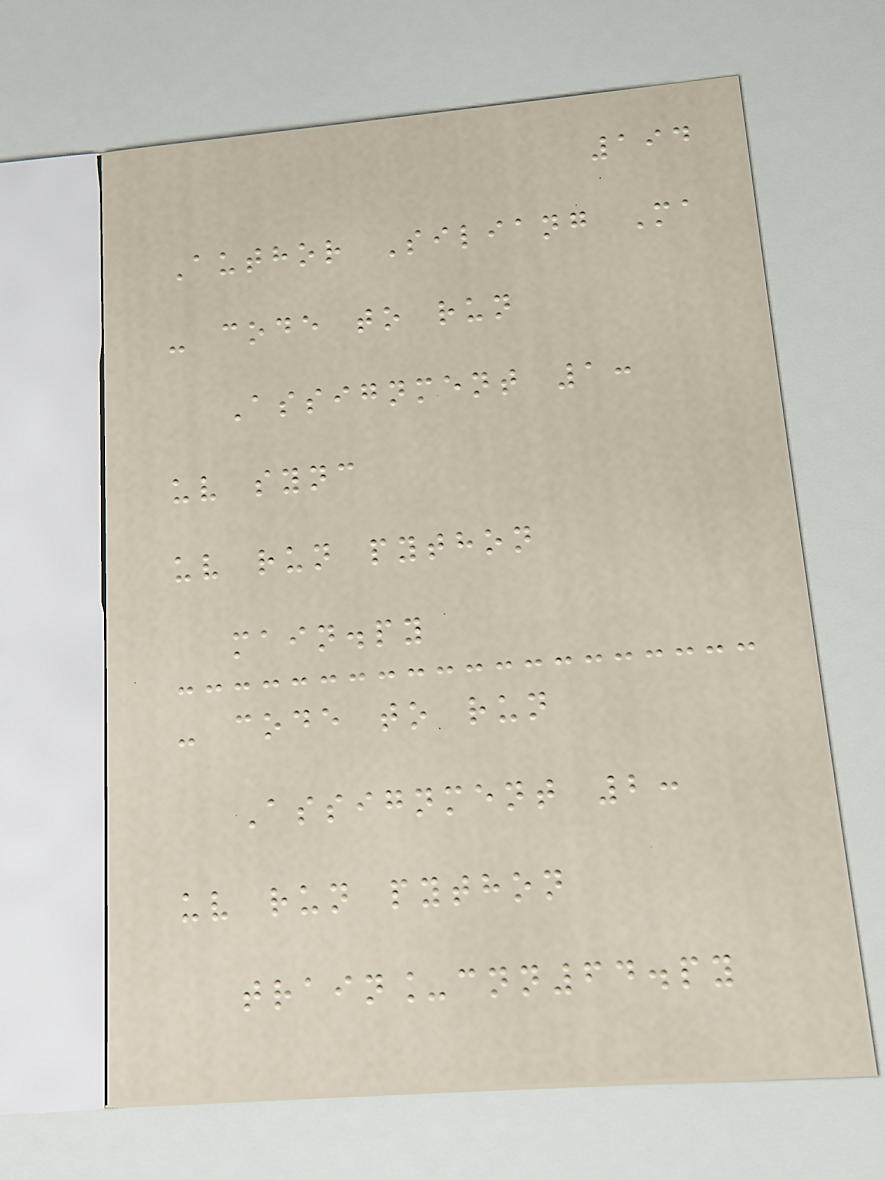194
Author Siliang Ma
- code to run
Assignment 1:
uv sync
uv run python
main.py
- code to run
Assignment 2:
uv run python
train_cnn64.py
